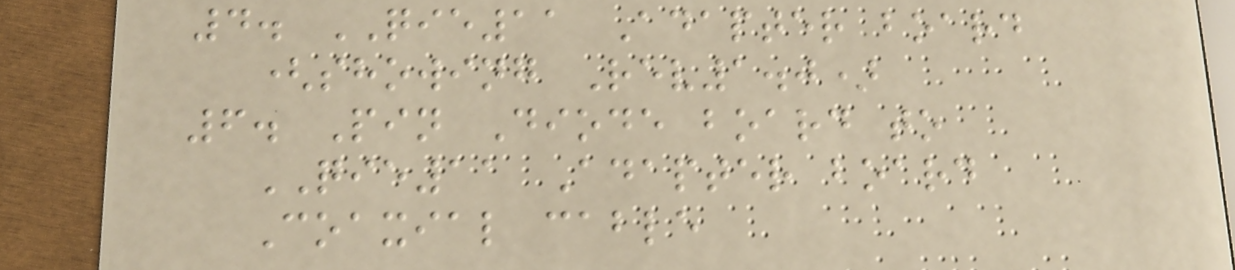4. QIE11 Adapter board
(showing Rev1.0)
6. Pin Diode board to
QIE11 Adapter board
Coaxial cable
